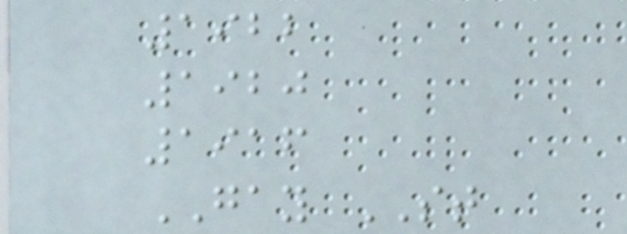1922
1920
1916
GAY ST
